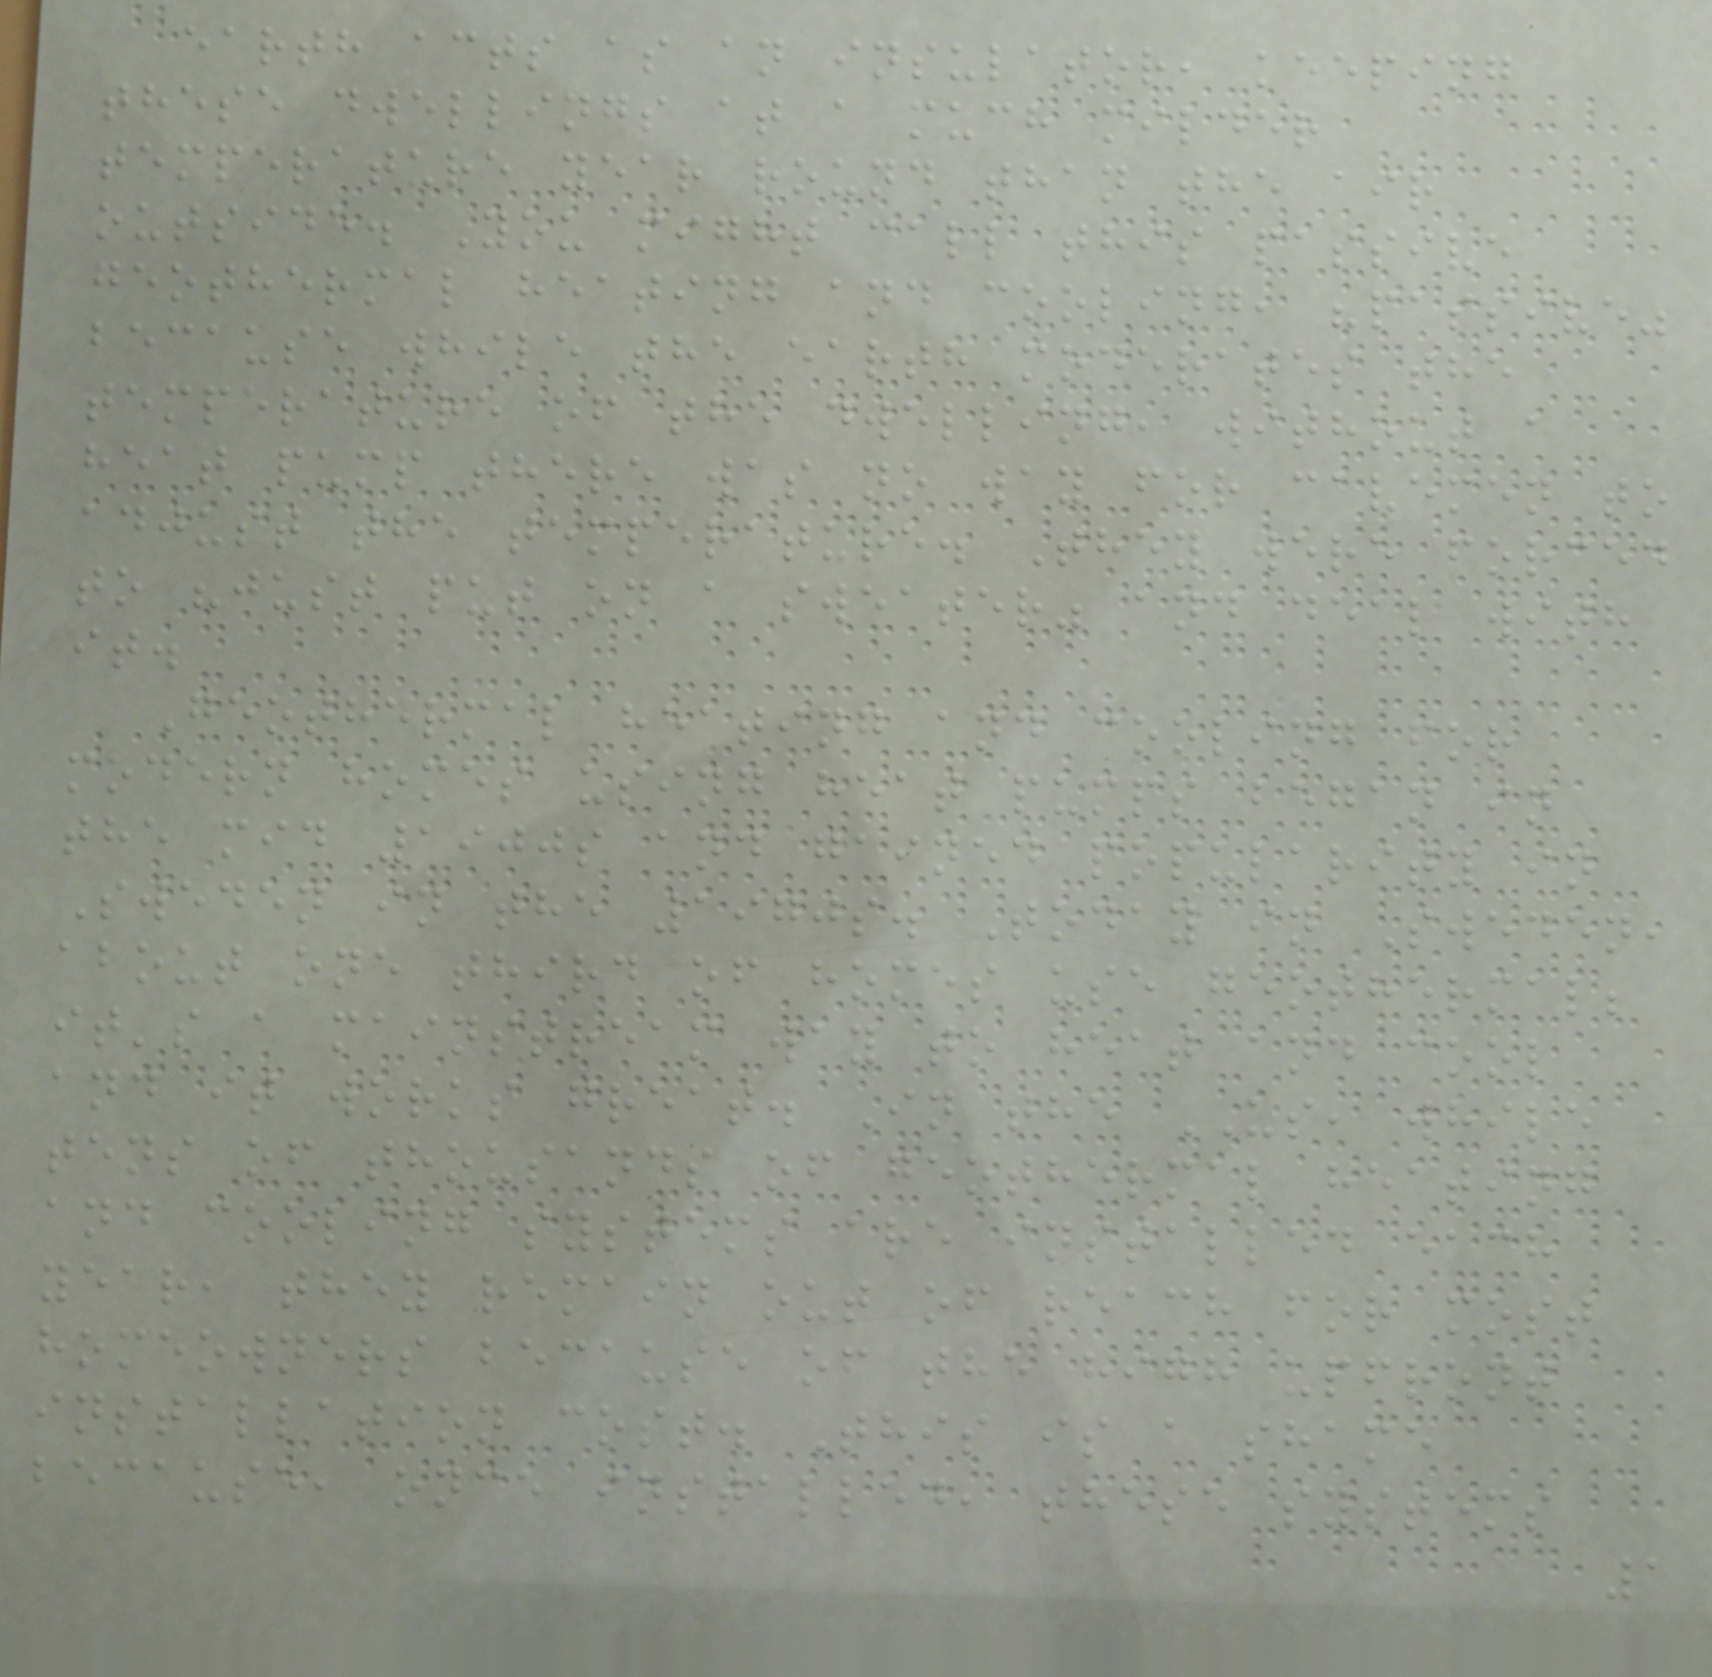earth acts as an insulator, keeping
these dwellings at a much milder
temperature year round than the air
outside. You might call this passive
geothermal heating and cooling, "passive"
because while the earth moderates the
temperature of the dwelling, without a
heat pump there was no way for cavemen to
adjust the temperature. They were forced
to "just put on a sweater" and deal with
it.
Geothermal heating and cooling for
modern homes using heat pumps began in
the mid 1900s and gained popularity in
Sweden in the 1970s. Today in Sweden,
about one third of homes use geothermal;
it's a mainstream way to heat and cool
and it works great. In the US, while
tens of thousands of geothermal heating
and cooling systems are installed each
year, they remain out of reach for most
homeowners because of the high upfront
installation cost. This is a shame
because, once installed, these systems
1
